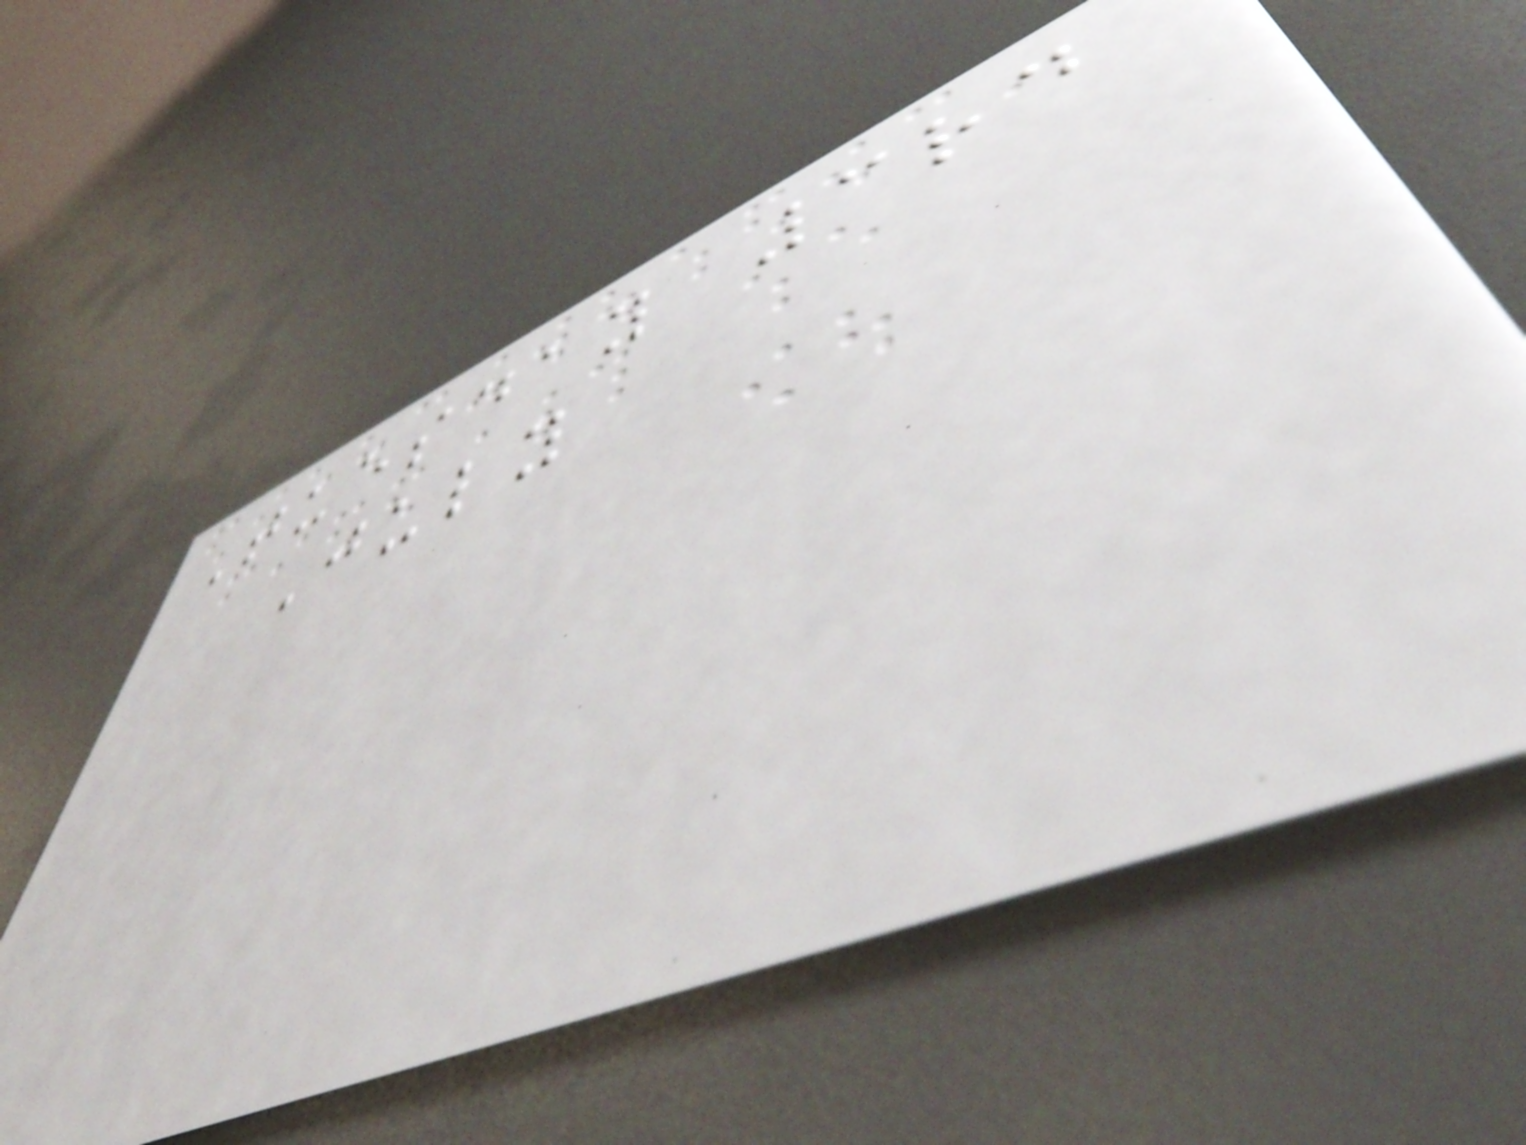Tuesday 3rd
July
